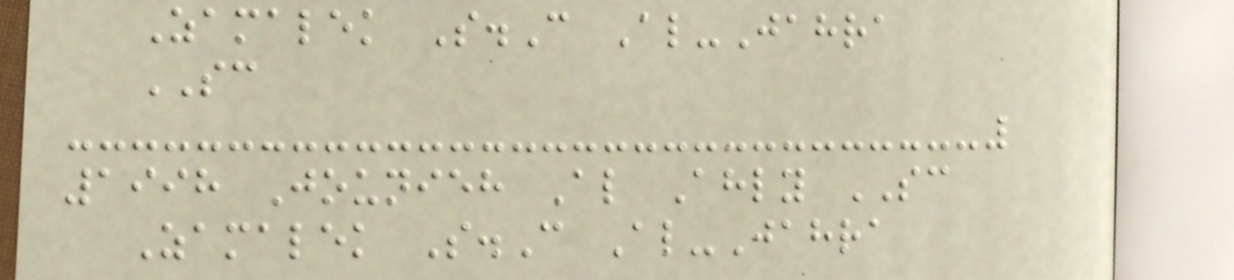Zamalek S.C Al-Jahra
SC
1998 Jounieh Al Ahly SC
Zamalek S.C Al-Jahra
